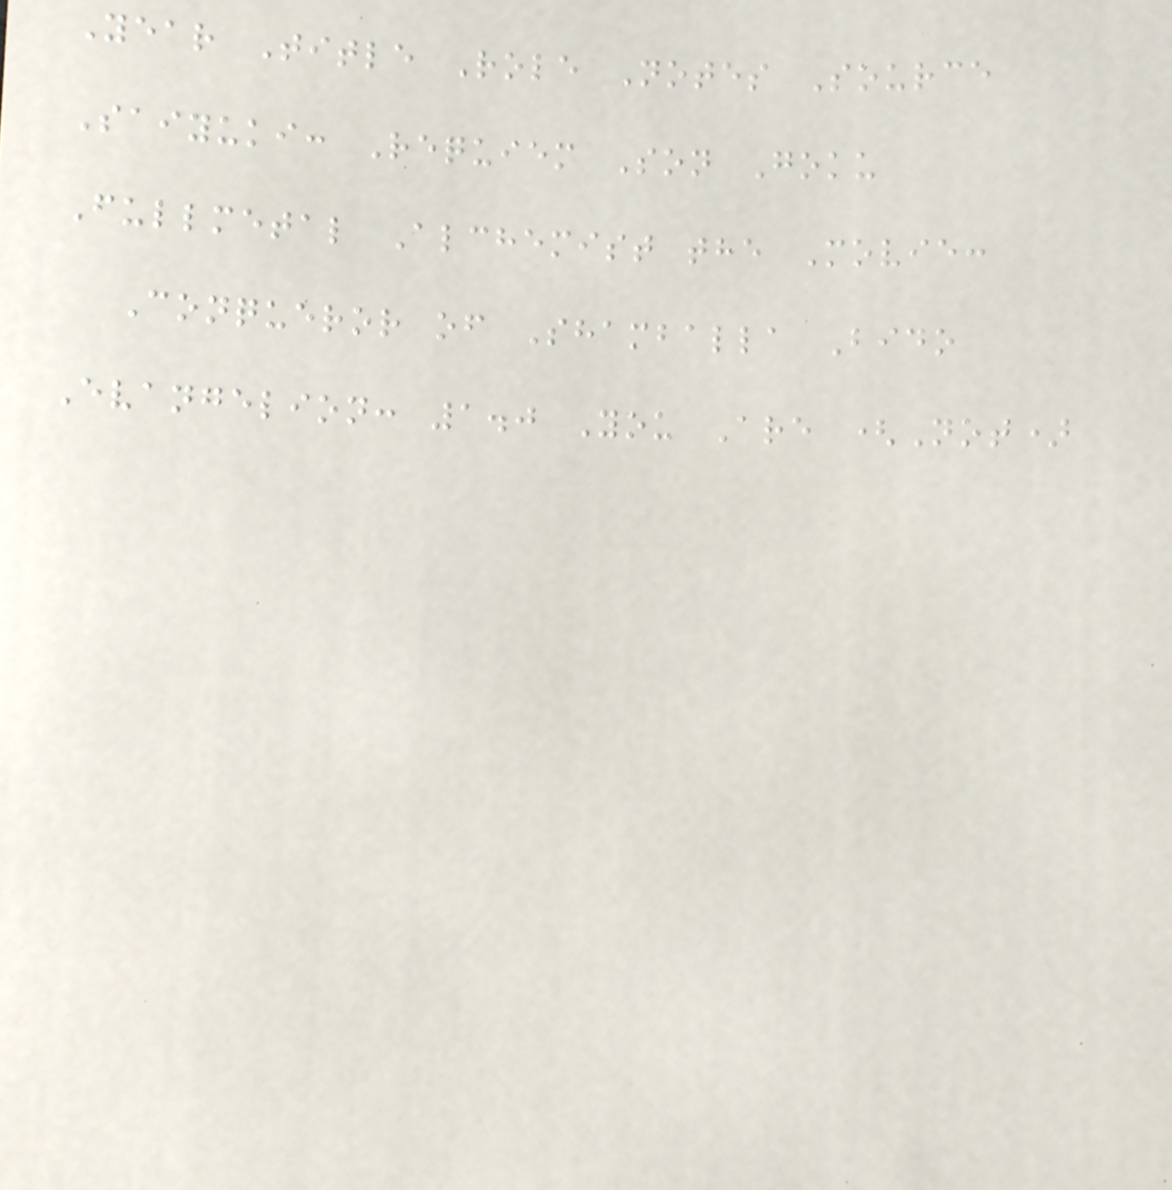Year Title Role Notes Source
Saiyuki: Requiem Son Goku
Fullmetal Alchemist the Movie:
Conqueror of Shamballa Bido
Evangelion: 1.0 You Are (Not)
